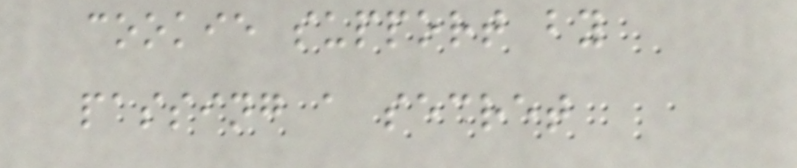cookie support by
passing a secret
